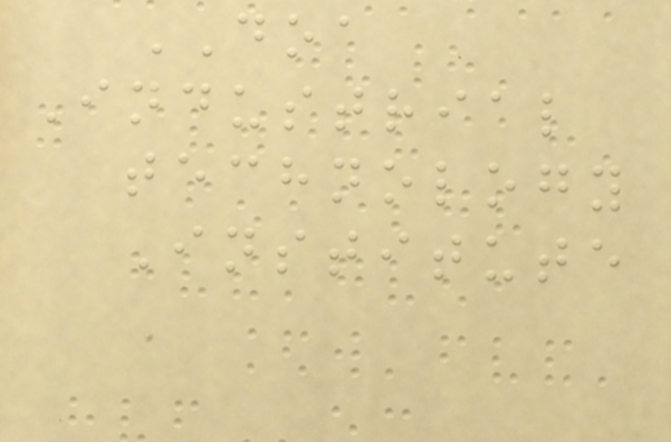DOA
Industrial
technology
Institute
